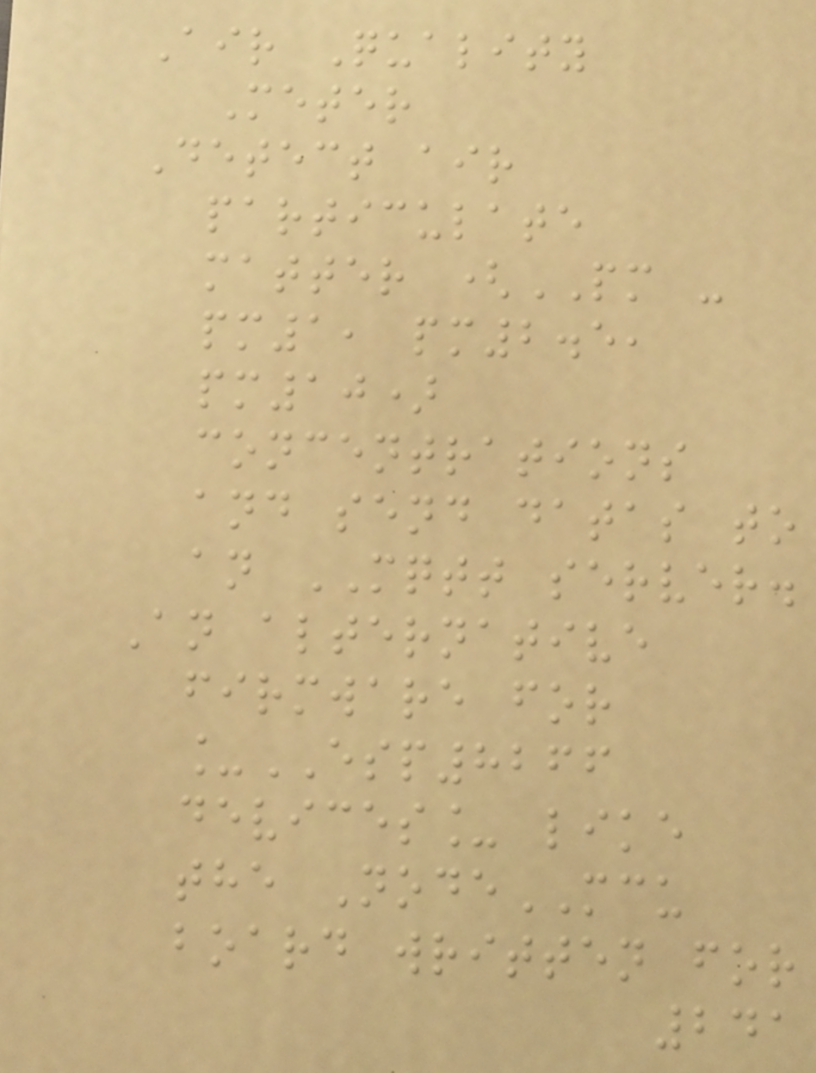Air Quality
Meter
Detect air
particulate
matter (PM -
pm1, pm2.5,
pm10)
concentrations
and send datas to
an MQTT server.
An alternative
firmware for
_ESP8266
devices_ like
the NodeMCU
board written for
241
